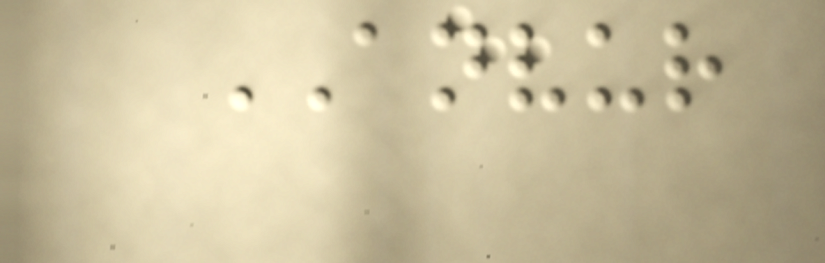ANVUR
